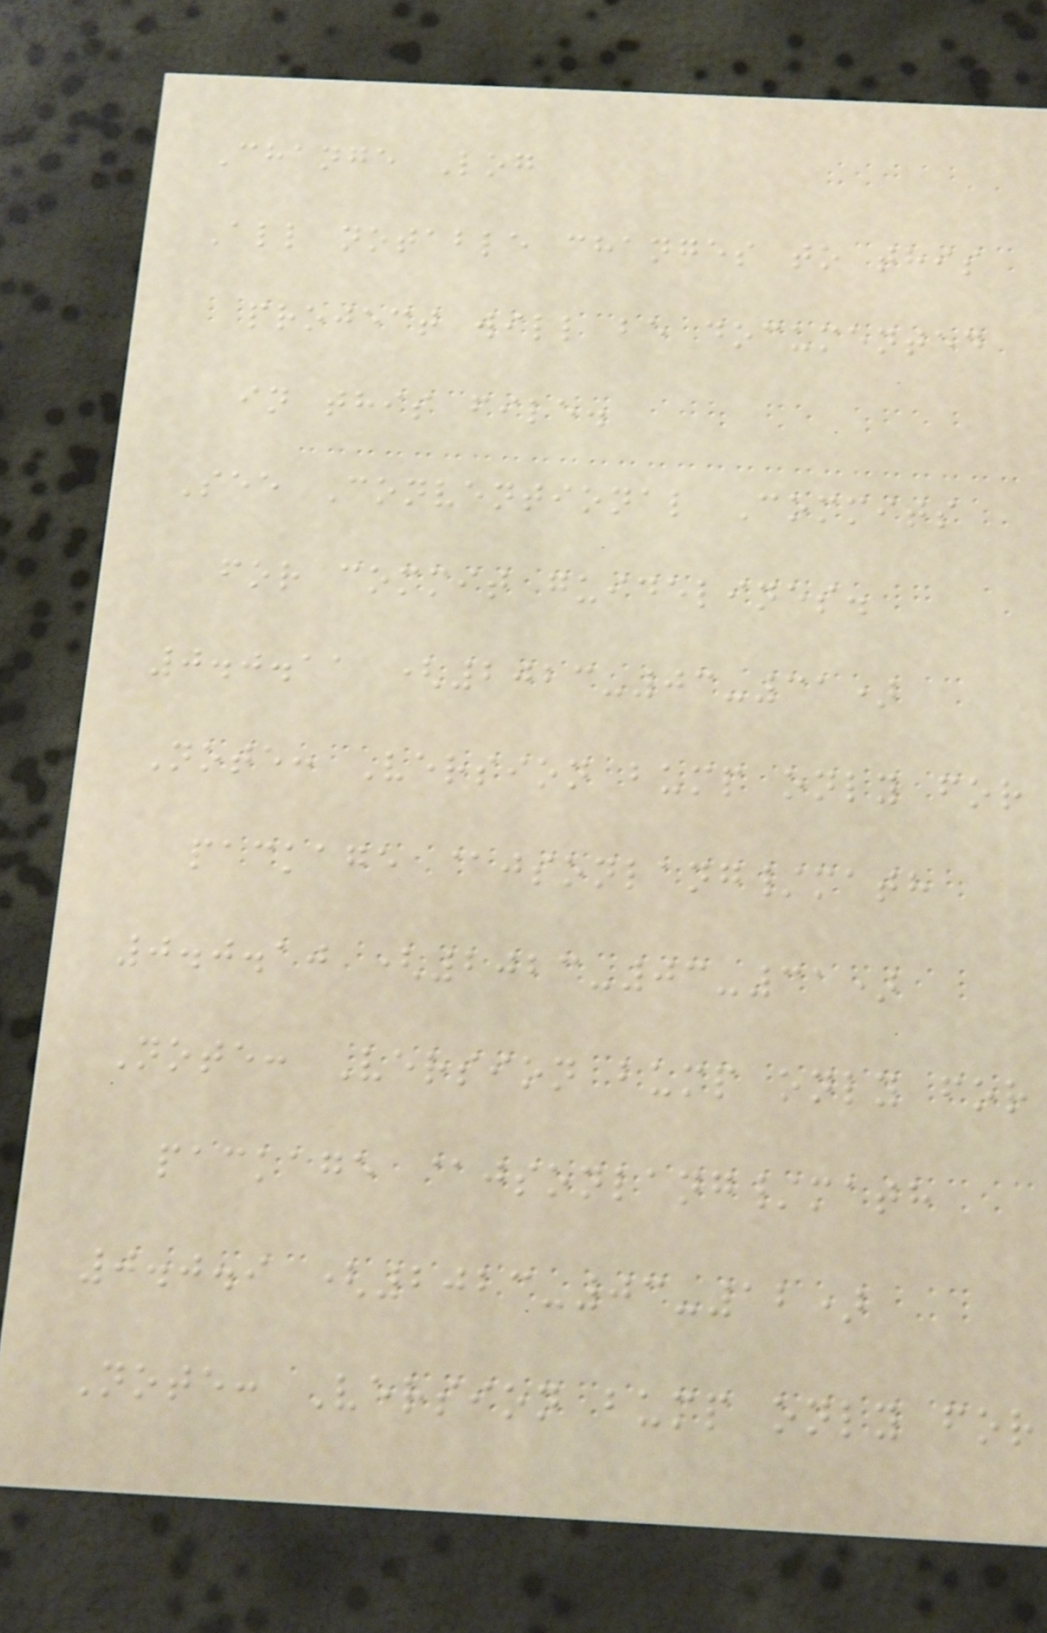Change Log
All notable changes to this
project will be documented
in this file.
See Conventional Commits
for commit guidelines.
0.0.11 (2023-03-31)
Note: Version bump only for
package @jsonlang/math
0.0.10 (2023-03-31)
Note: Version bump only for
package @jsonlang/math
0.0.9 (2023-03-12)
Note: Version bump only for
